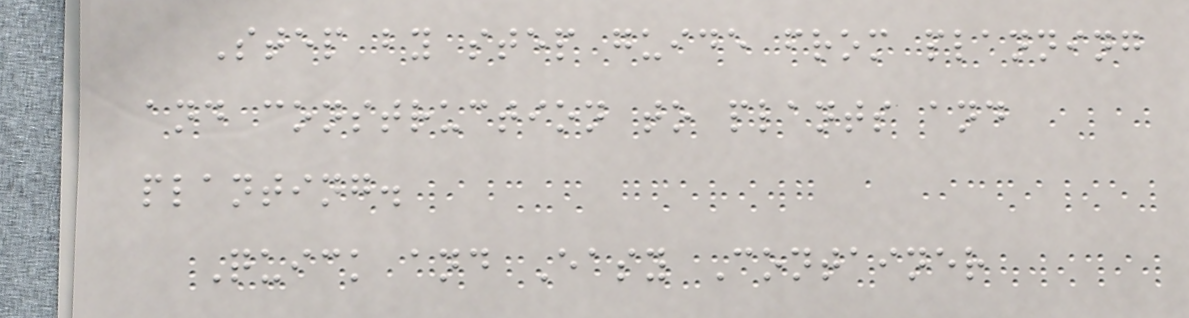Step by step guide from planning
and construction to plants and
planting.
Quick and Easy Container
